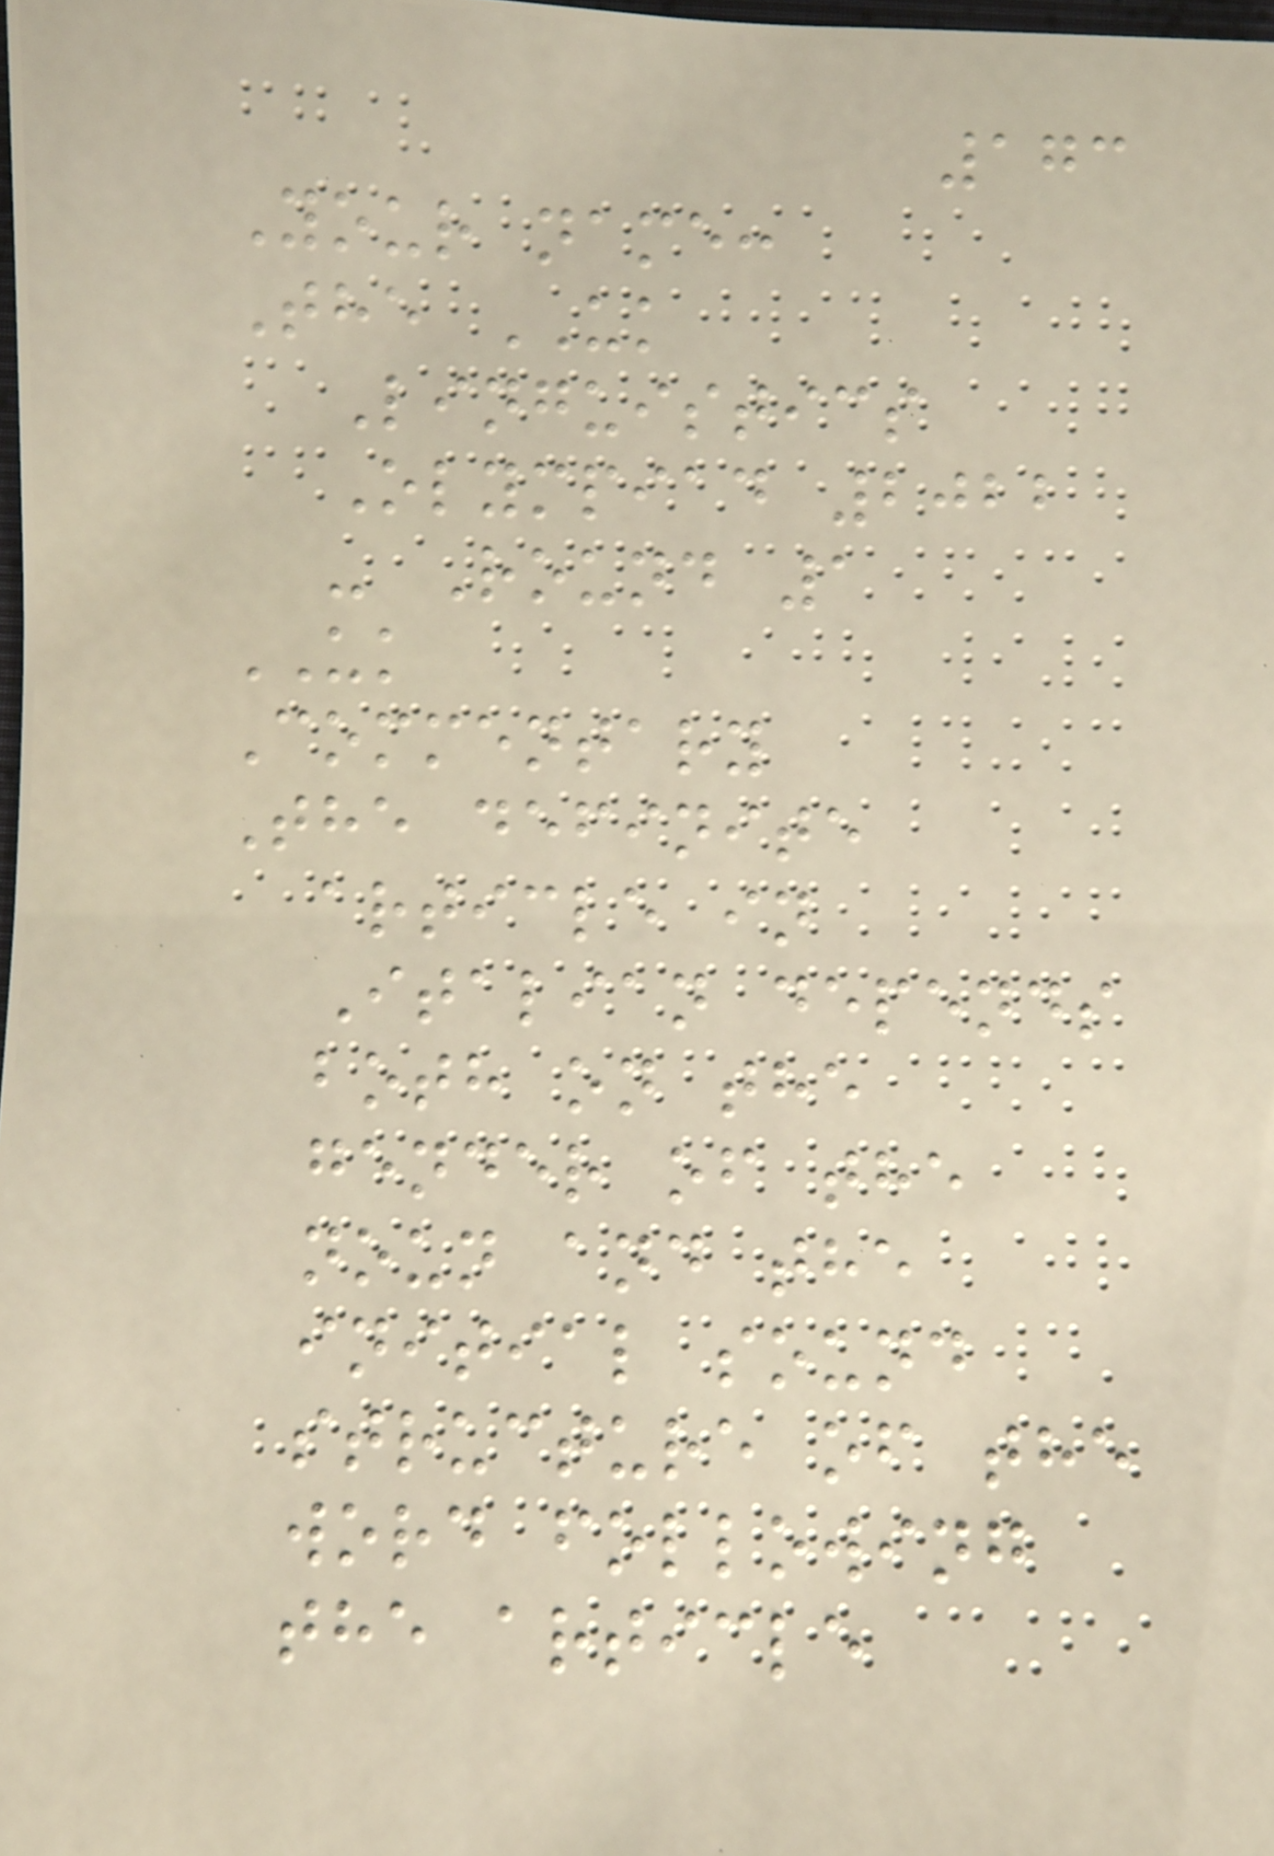173
Your name:
The UK
Linguistics
Olympiad 2022
- Round 1
UK
Commentary
The definite
article in
Italian depends
both on the
gender of the
noun and the
initial sound
structure of the
word following
the article
